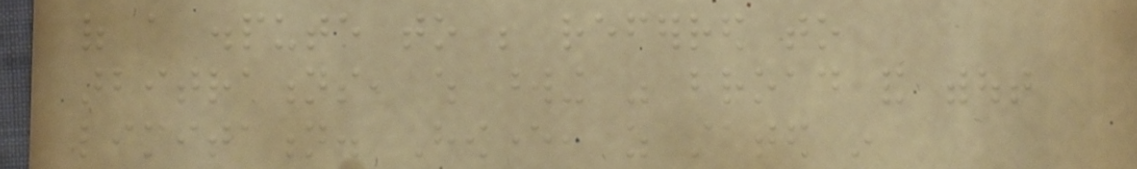of a dispute to be referred to
arbitrations, which wording was broad and without
limitation. However, as stated in
